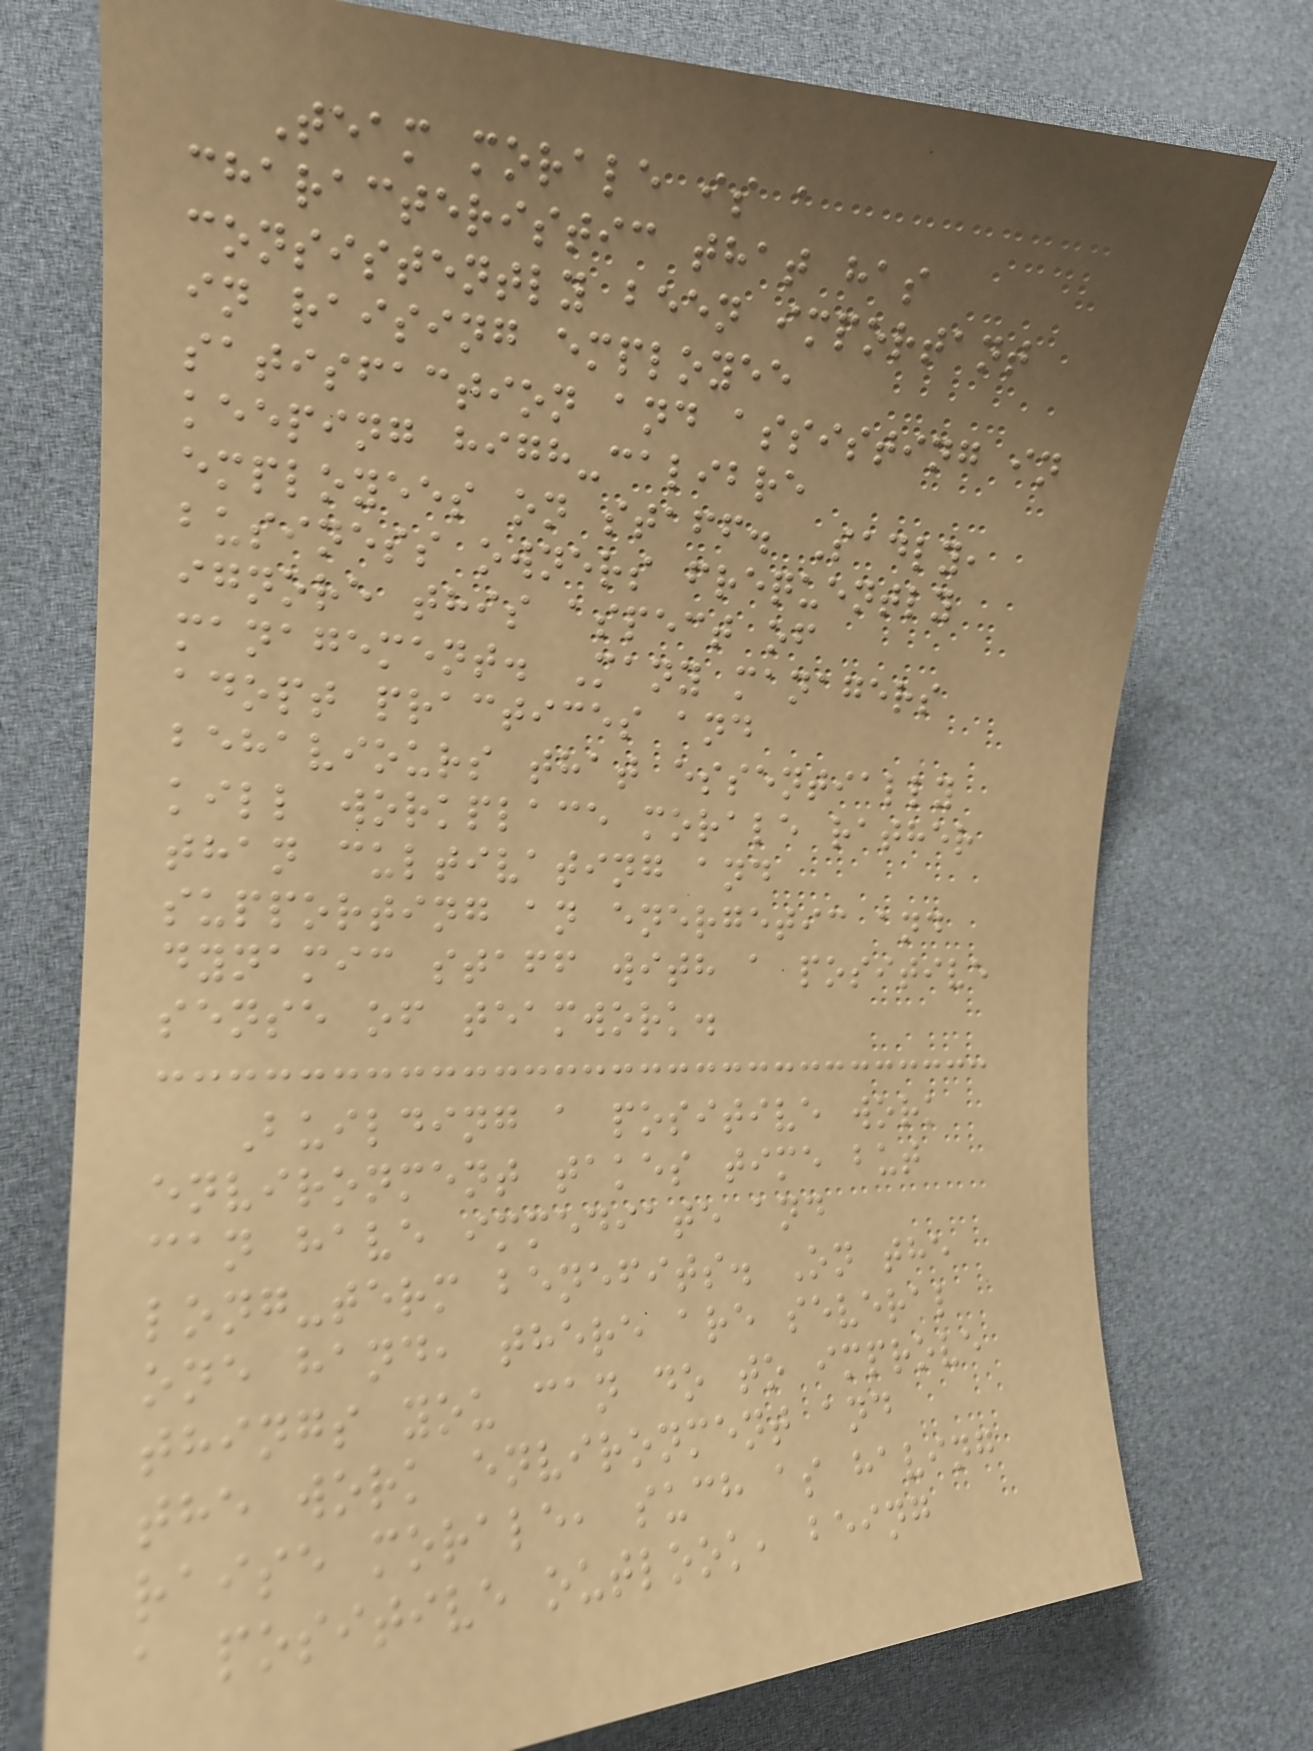Team morale is a
characteristic that has
consistently been important
in raising employee
satisfaction and assisting in
keeping high-calibre
employees on staff. Sadly,
business owners frequently
ignore this aspect of
management. Many managers
adopt practices and
behaviours that essentially
kill workplace morale rather
than cultivating and
supporting an energetic and
dynamic staff with a positive
sense of teamwork.
Building a positive work
environment takes time but
can have immediate and
long-term benefits. On the
one hand, there are several
things you can do to improve
the work environment and
raise morale, such as having
a positive outlook, being
